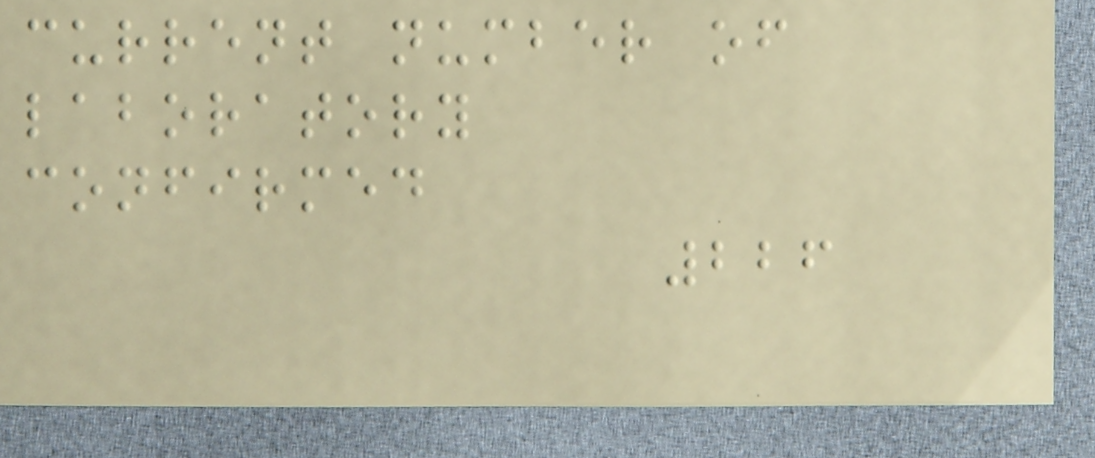current number of
laboratory
confirmed
226
